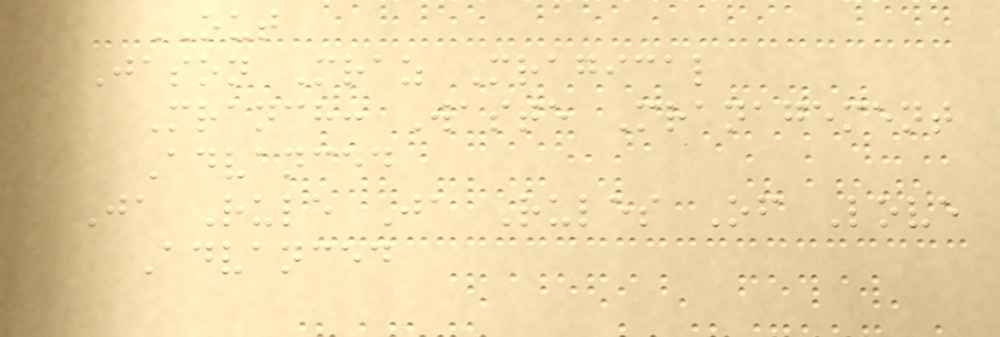OUT
Jason Mraz Mragical
Mranch: Waste Mranagement
Advanced
Ja Rule Ja Rules Of Love
Advanced
